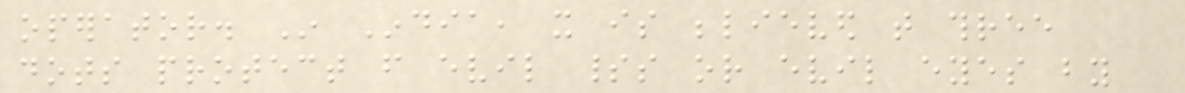operator. In India, it is believed that three
dots protect from evil spirits or evil eyes by
